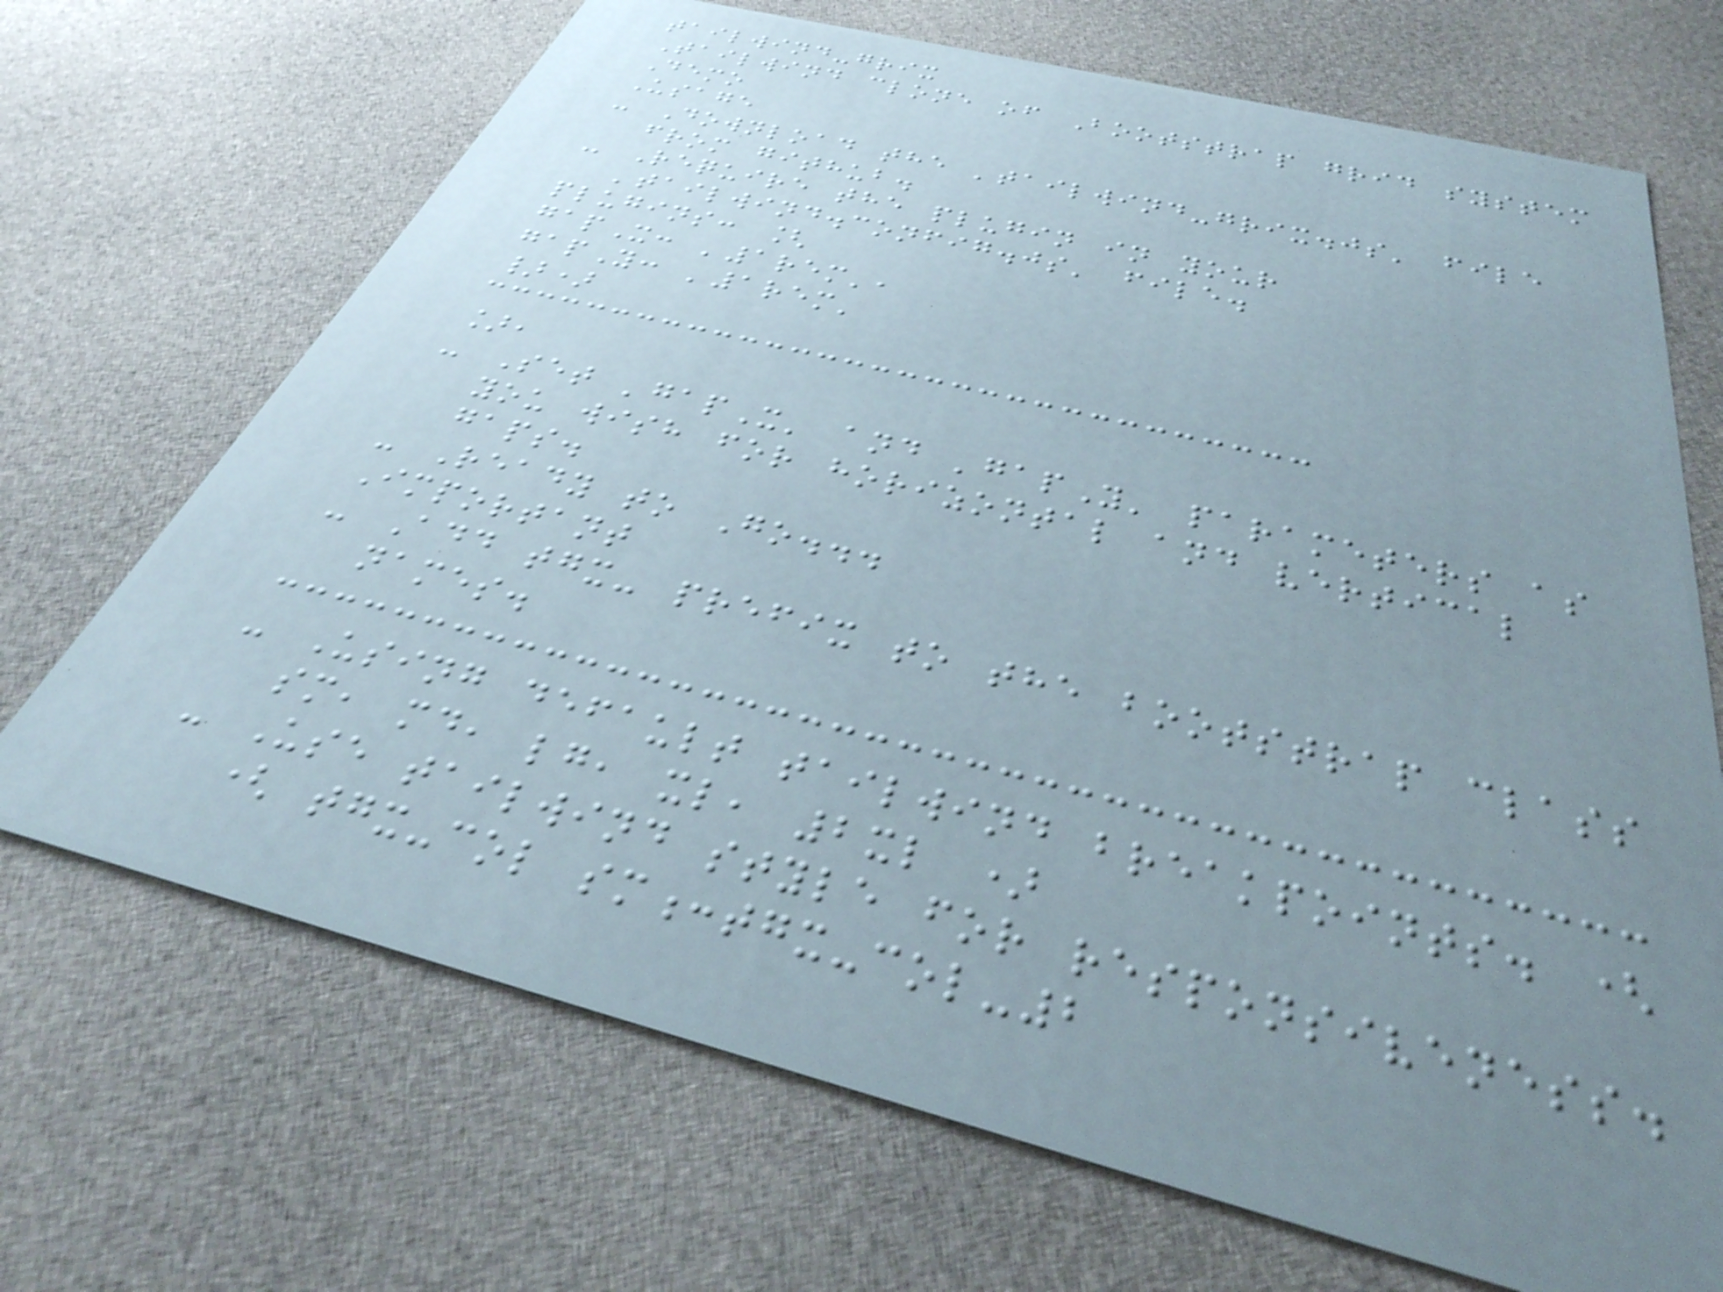tailwind-grix
Tailwind clone of Bootstrap grid system
Demo
Usage
- Download the 'tailwind-grix.js' file
from github.
- Require the plugin in your
'tailwind.config.js' file.
plugins: [
gapX: '1rem',
gapY: '1rem'
})
],
- Set 'gapX' and 'gapY' parameters as
you wish for horizontal and vertical
gaps.
- Ready to Go...
Important
- Add tgx- prefix to the bootstrap class
names.
- Using default tailwind breakpoints. (
sm, md, lg, xl, 2xl )
- Use tailwind style for responsiveness.
( tgx-col sm:tgx-col-2
